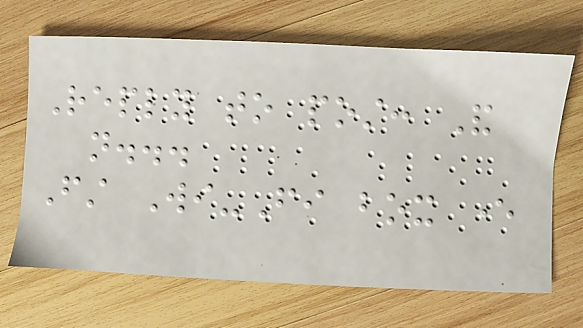Reply to post: And
not...
First Wi-Fi box ever
